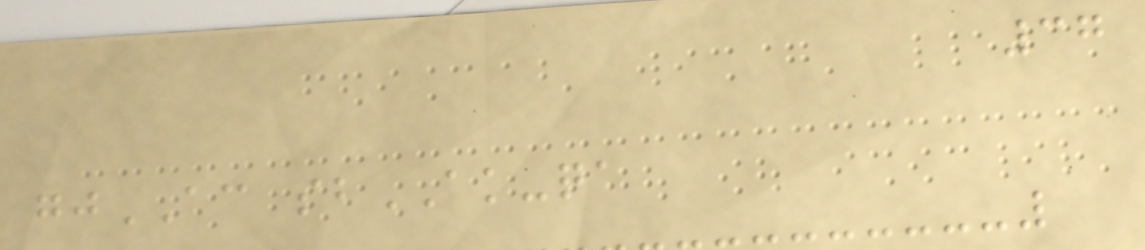37
gjAC sbAK-qa
